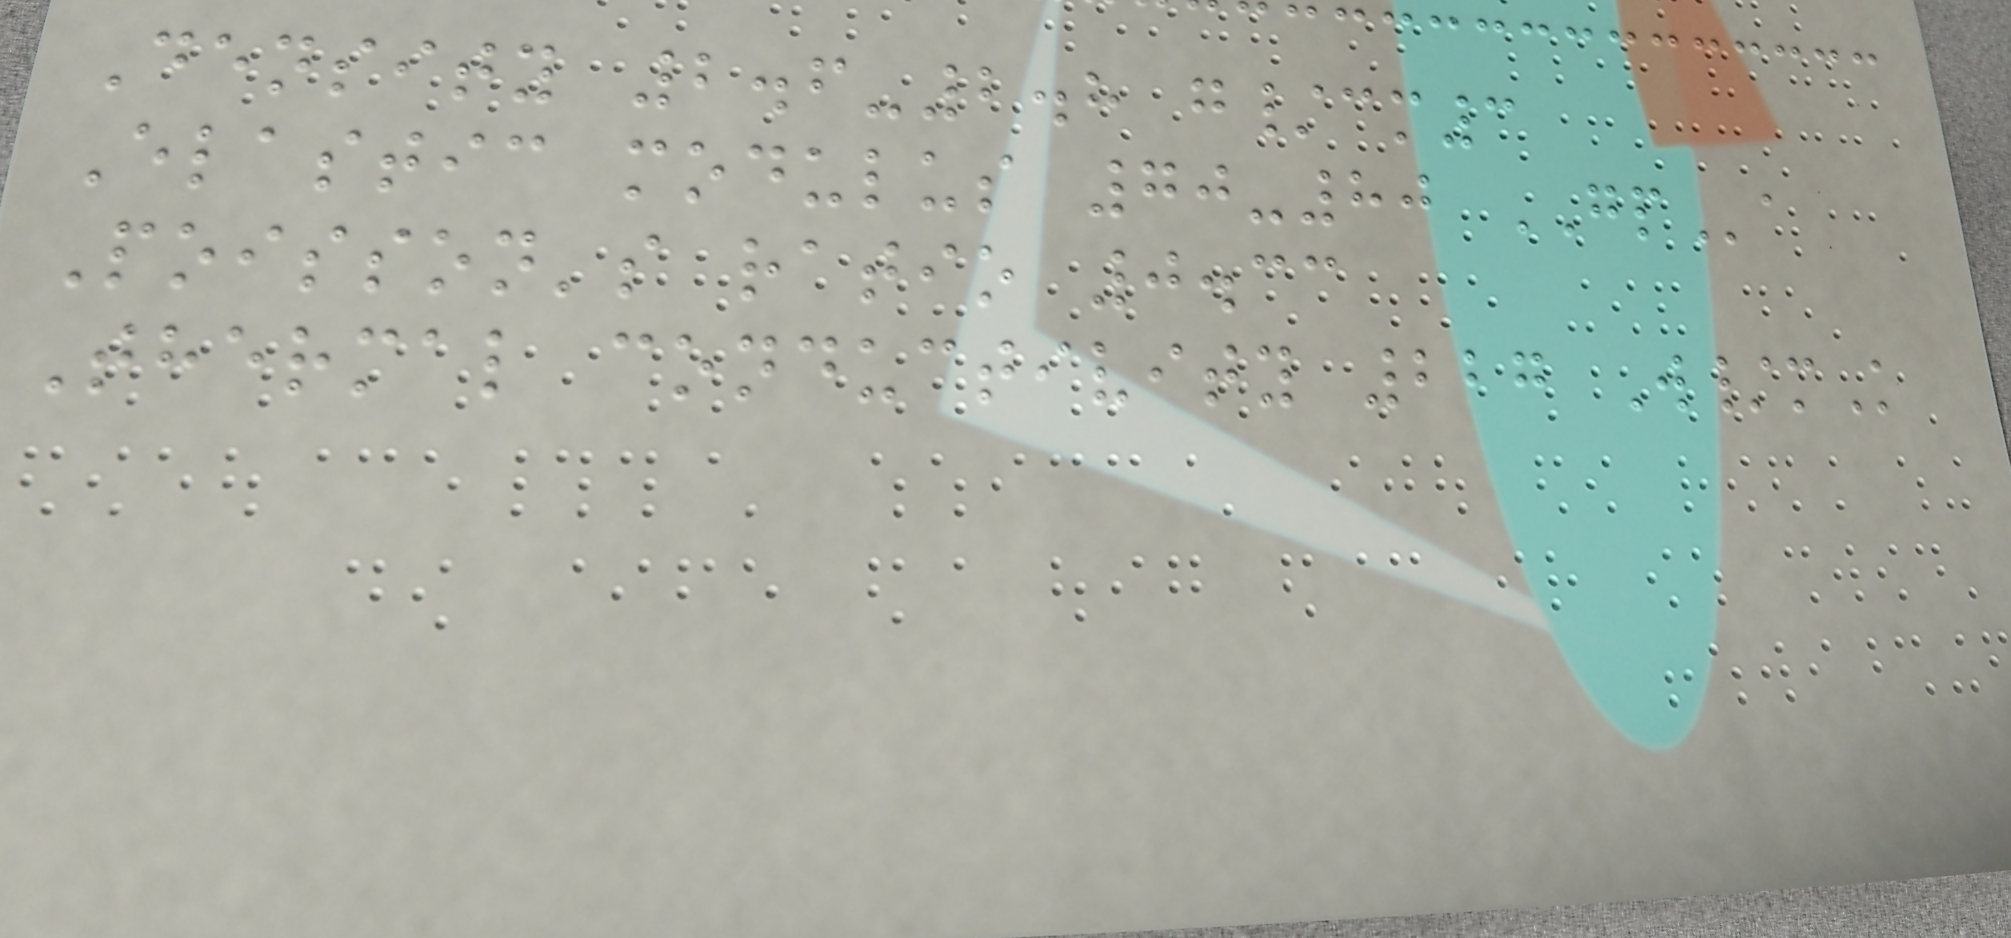Density 2.6-2.8 g/cm3
Elastic modulus 70-80 GPa
Poisson's ratio 0.33
Thermal conductivity 227 W/mK
